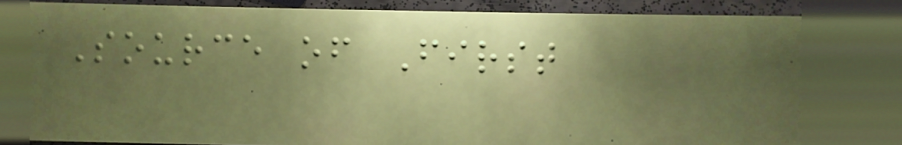Source of First
